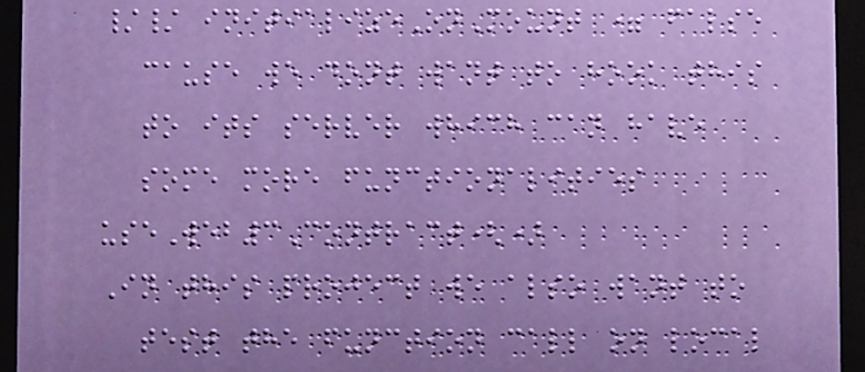// initializeOnMount = false
cause we dont want to hook this
to its server which can have
some more functionalities
useWeb3Contract()
In this project we also want to
test the function call on local
